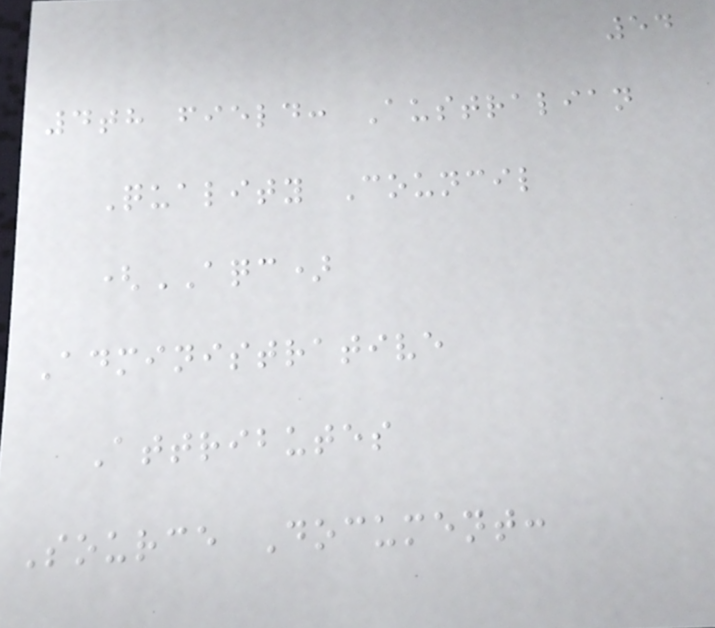54
4th field: Australian
Quality Council
(AQC)
Administrative
Attributes
Source Document:
